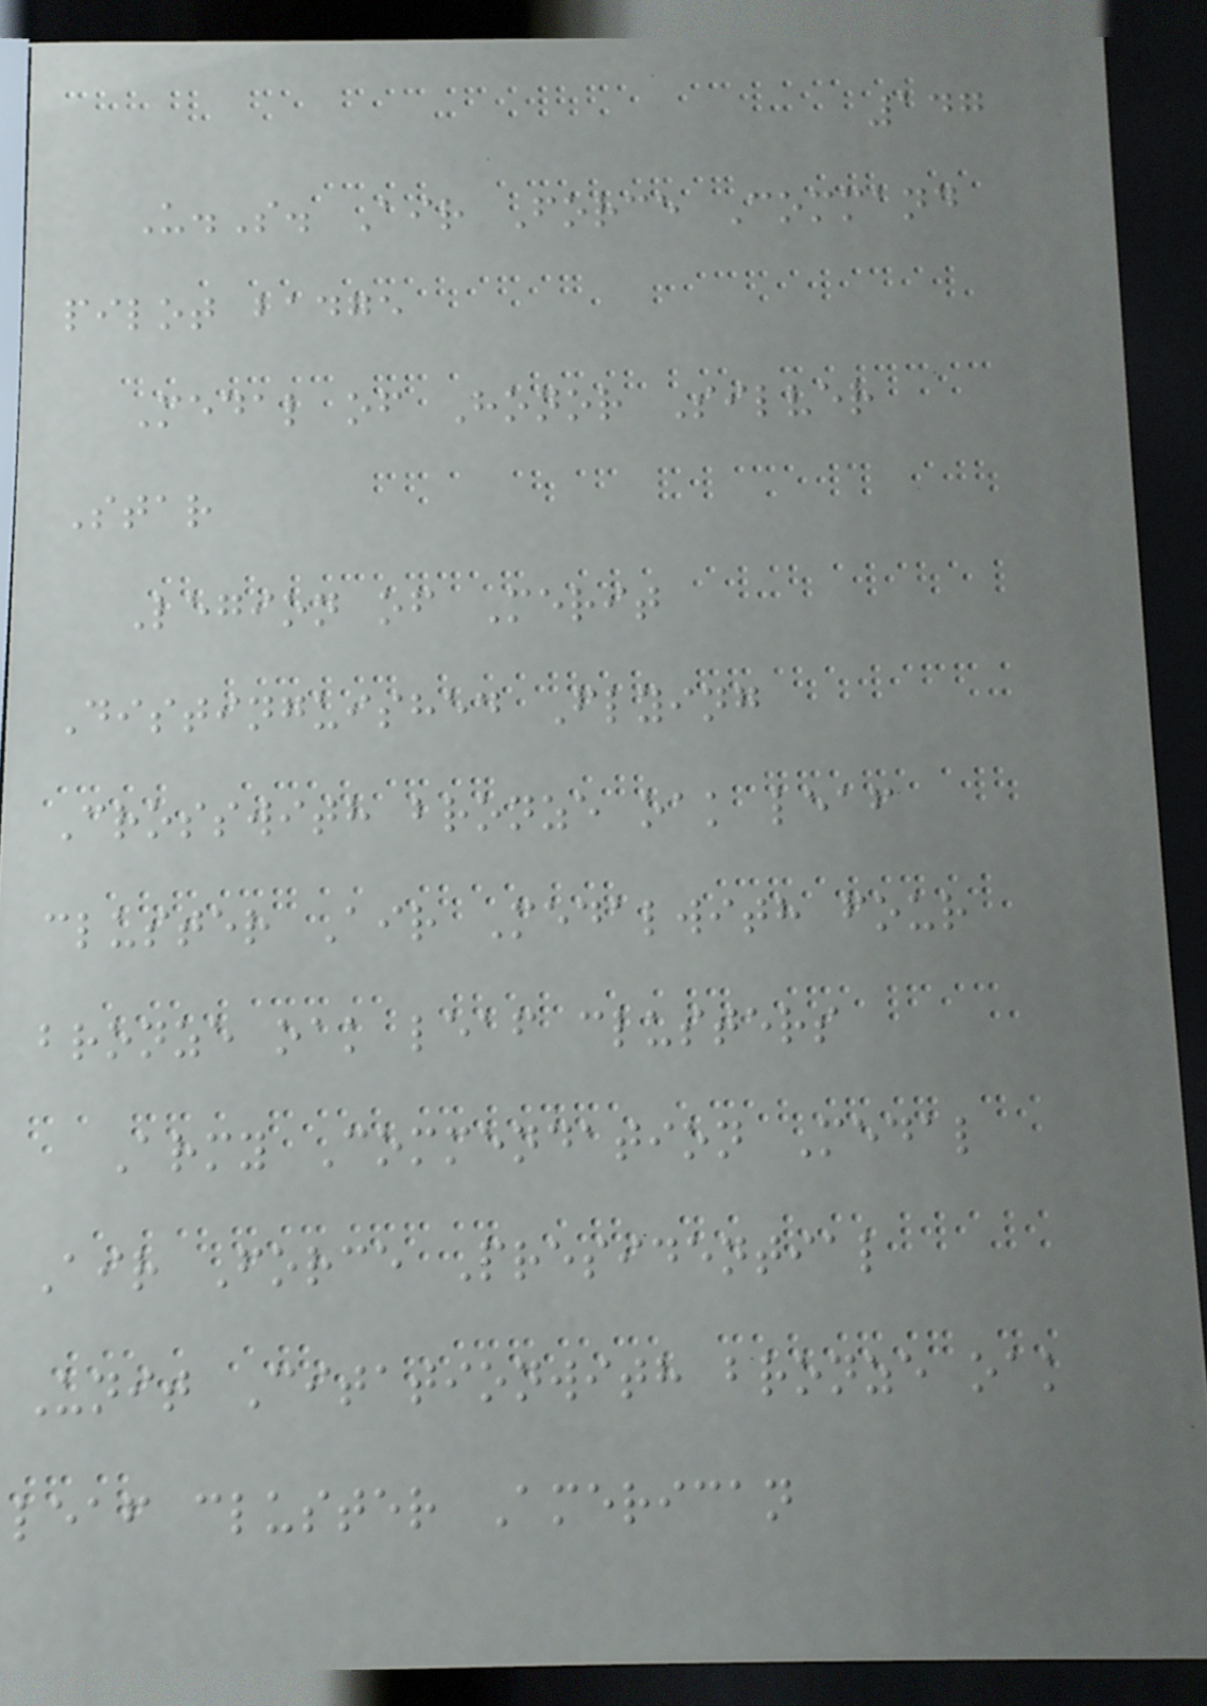147
U.S. Air Force Command
pilot badge
Medal of Honor Silver
Star
Legion of Merit
Distinguished Flying
Crosswith bronze oak leaf
cluster Air Medalwith four
bronze oak leaf clusters
Army Commendation Medal
Air Force Presidential
Unit Citationwith bronze oak
leaf cluster American
